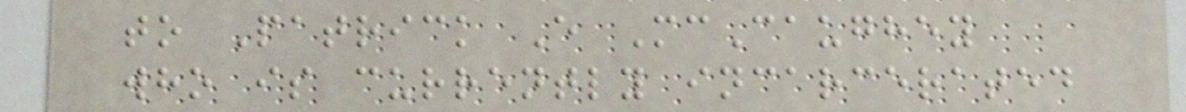to Patrick E McCaughey
who is currently incarcerated
